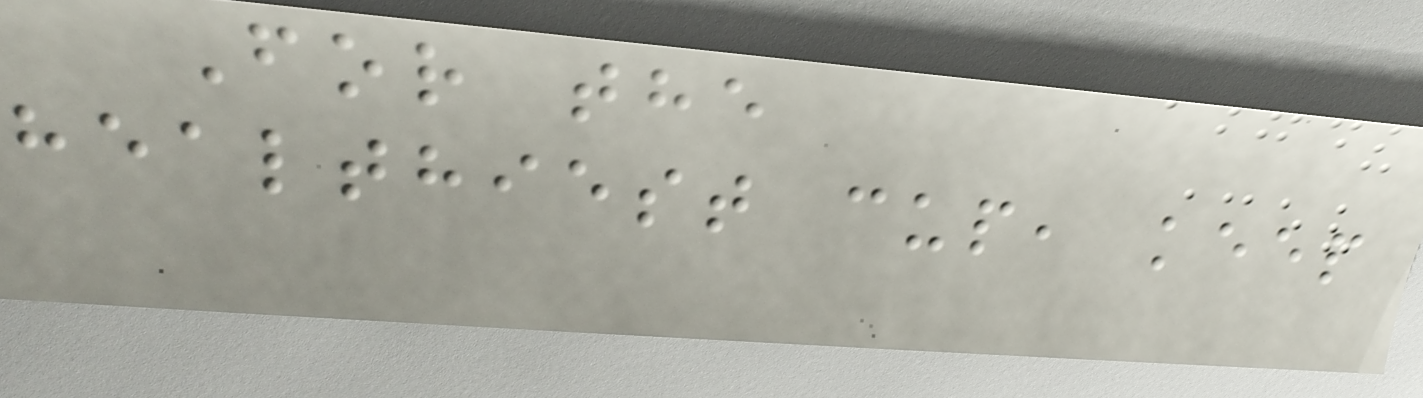For the
healthiest cup, keep
